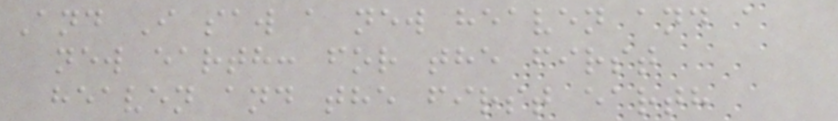And I saw a new heaven and a
new earth: for the first
heaven and the first earth
